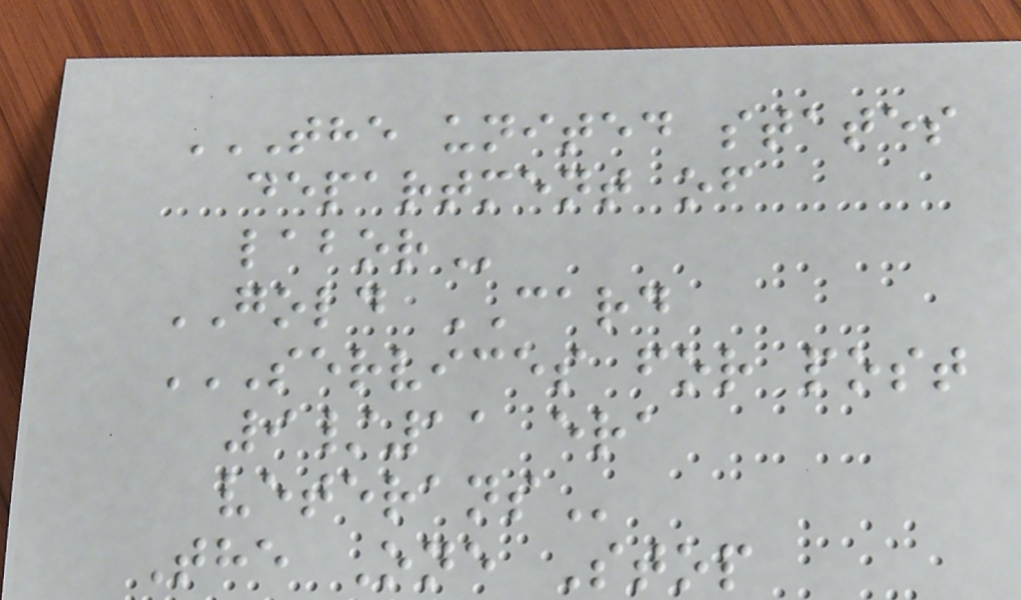THE UNITED STATES
DEPARTMENT OF
LABOR
GOLD CARD
SERVICES FOR POST
9/11 ERA
VETERANS
The One Stop
